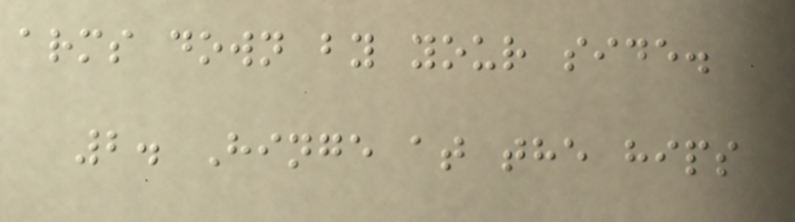arms down by your side.
2. Hinge at the hips
